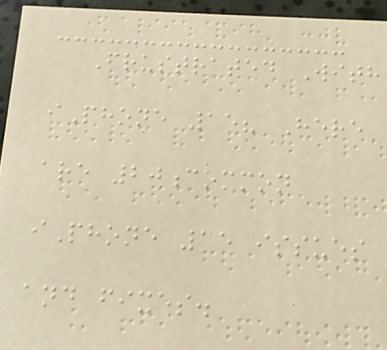Frustrated With
iPhone 15? Here
are 20common
iPhone 15 issues
and fixes.
